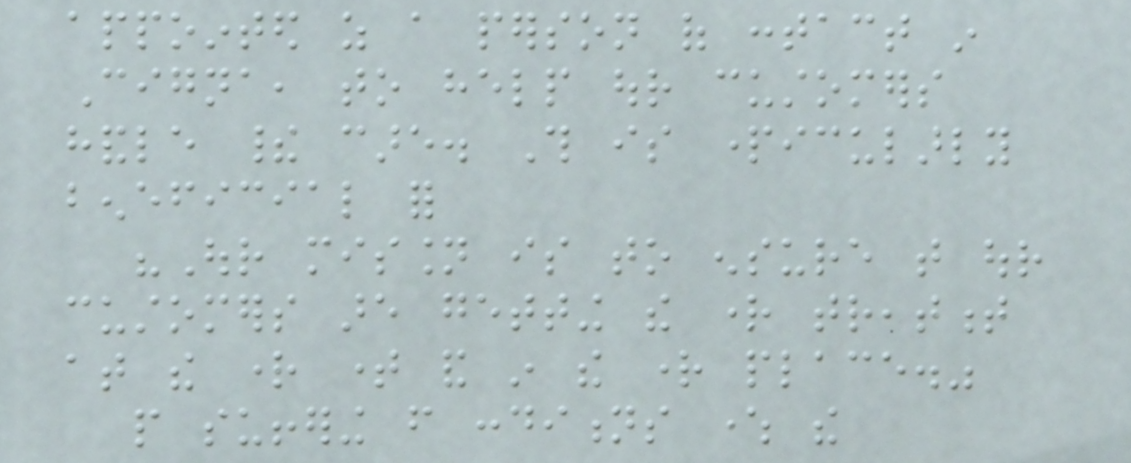appointed as a person of contact in
Cigna, to help our customers
handle their care. This is particularly
beneficial for
"Our mission is to ensure that our
customers are getting the right treatment
at the right time and in the right place."
people suffering from conditions where the
